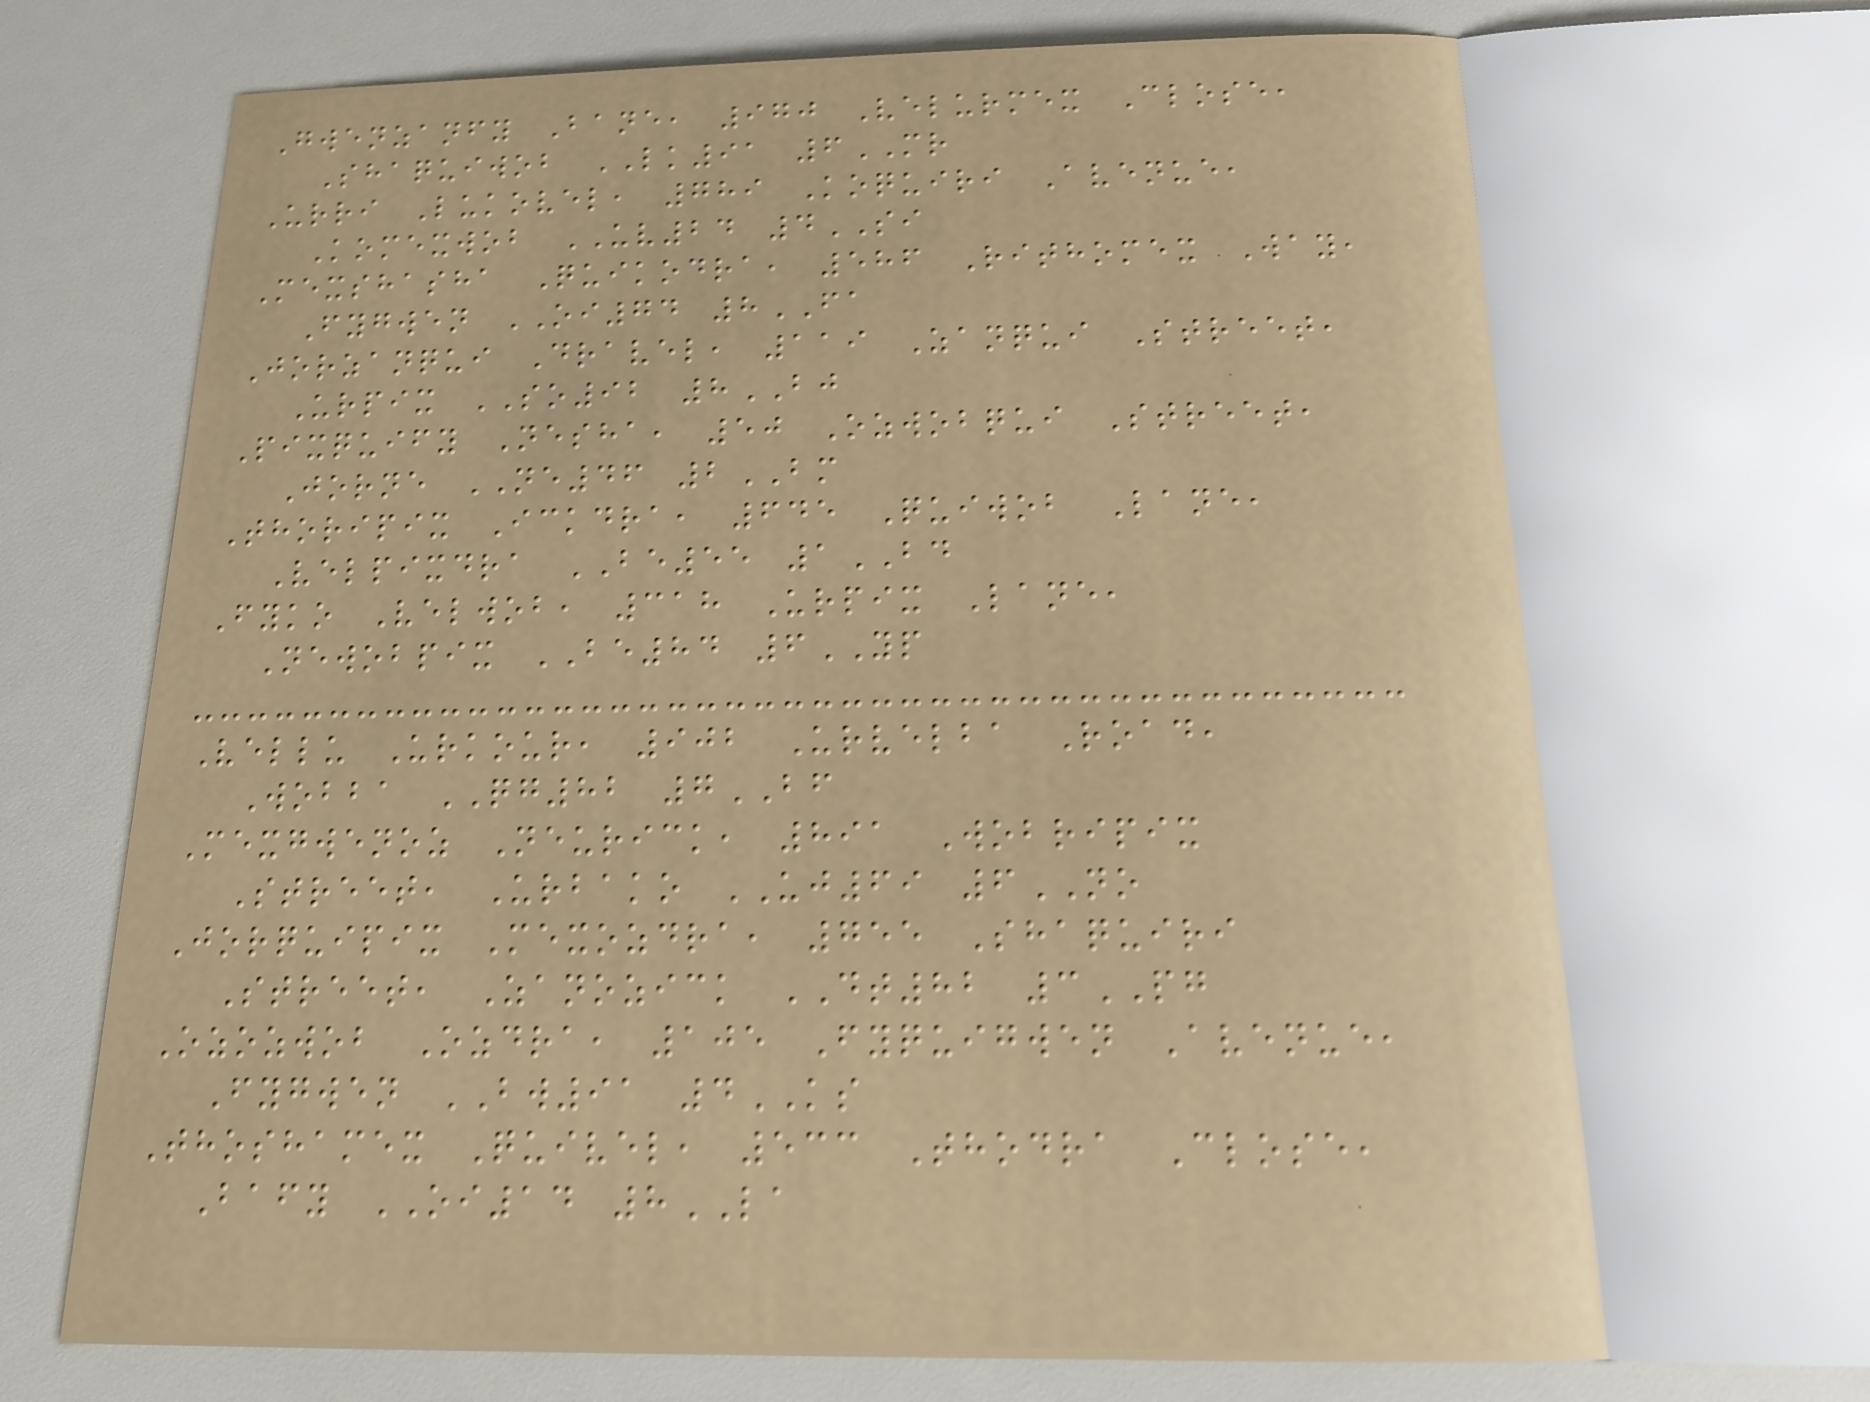Gwenzanfy Bane, 970 Velurmex Close,
Shaquiwob LK91 6MR
Urri Lukovel, 789 Koquiri Avenue,
Komexwob UV24 4SI
Mexshasha Quikodra, 586 Rithomex Way,
Fygwen OI74 8FA
Jorzanqui Dravel, 119 Zanqui Street,
Urpix SO92 8BJ
Pixquify Nesha, 50 Ozwobqui Street,
Jorne NE46 2BM
Thoripix Ickdra, 645 Quiwob Lane,
Velpixdra BE55 1BD
Fyko Velwob, 318 Urpix Lane,
Newobpix BE84 6YP
Vellu Urkour, 902 Urvelba Road,
Wobba QG82 7BF
Mexgwenoz Neurick, 891 Wobripix
Street, Urbako UJ69 6NO
Jorquipix Mexozdra, 755 Shaquiri
Street, Zanozick DT82 3PG
Ozozwob Ozdra, 105 Fyquigwen Avenue,
Fygwen BW91 4KS
Thoshamex Quivel, 533 Thodra Close,
Bafy OI14 8LA
